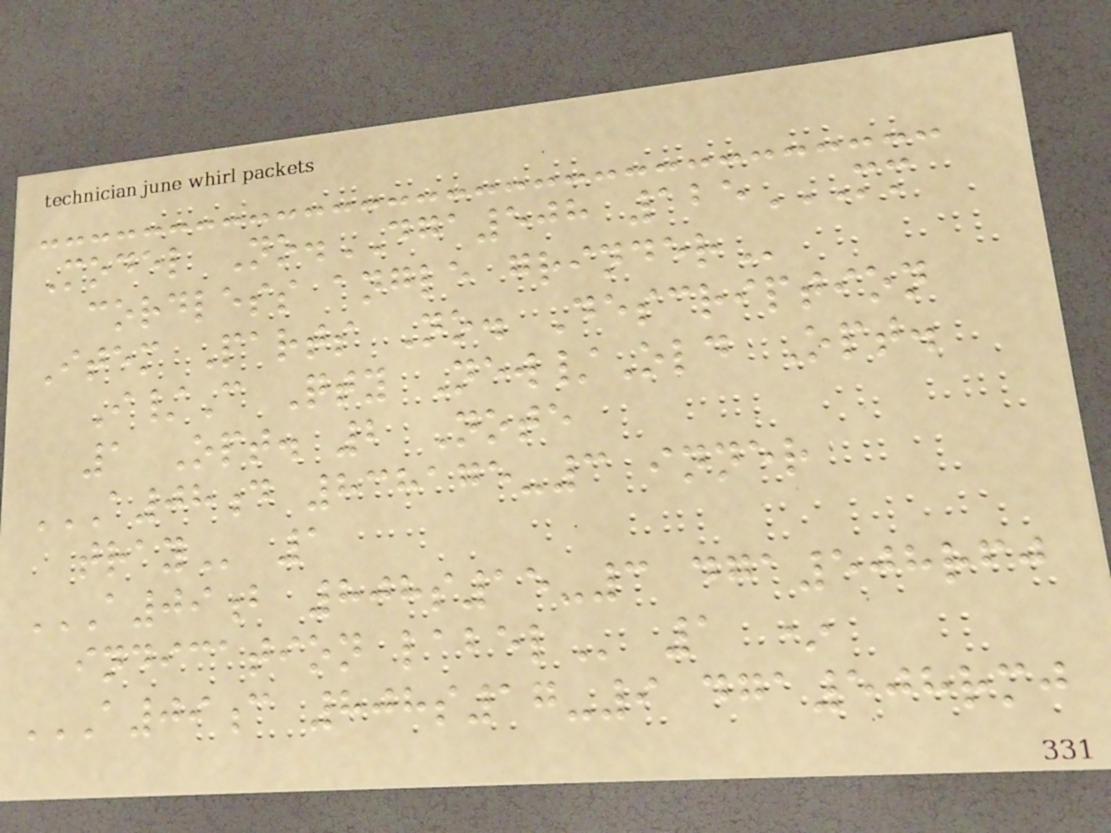Model No.DGA508 125MM
CORDLESS ANGLE GRINDER
Item Parts No. Description
I/C Qty New/Old Opt.
1 Opt. 2 Note
A08D 838175-3 INNER
TRAY 1
A09B 808S15-3 DGA508RFJ
INDICATION LABEL 1 *
A09C 808S17-9 DGA508RMJ
